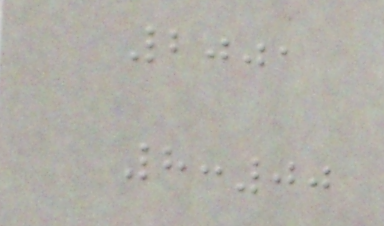2001
8:00
